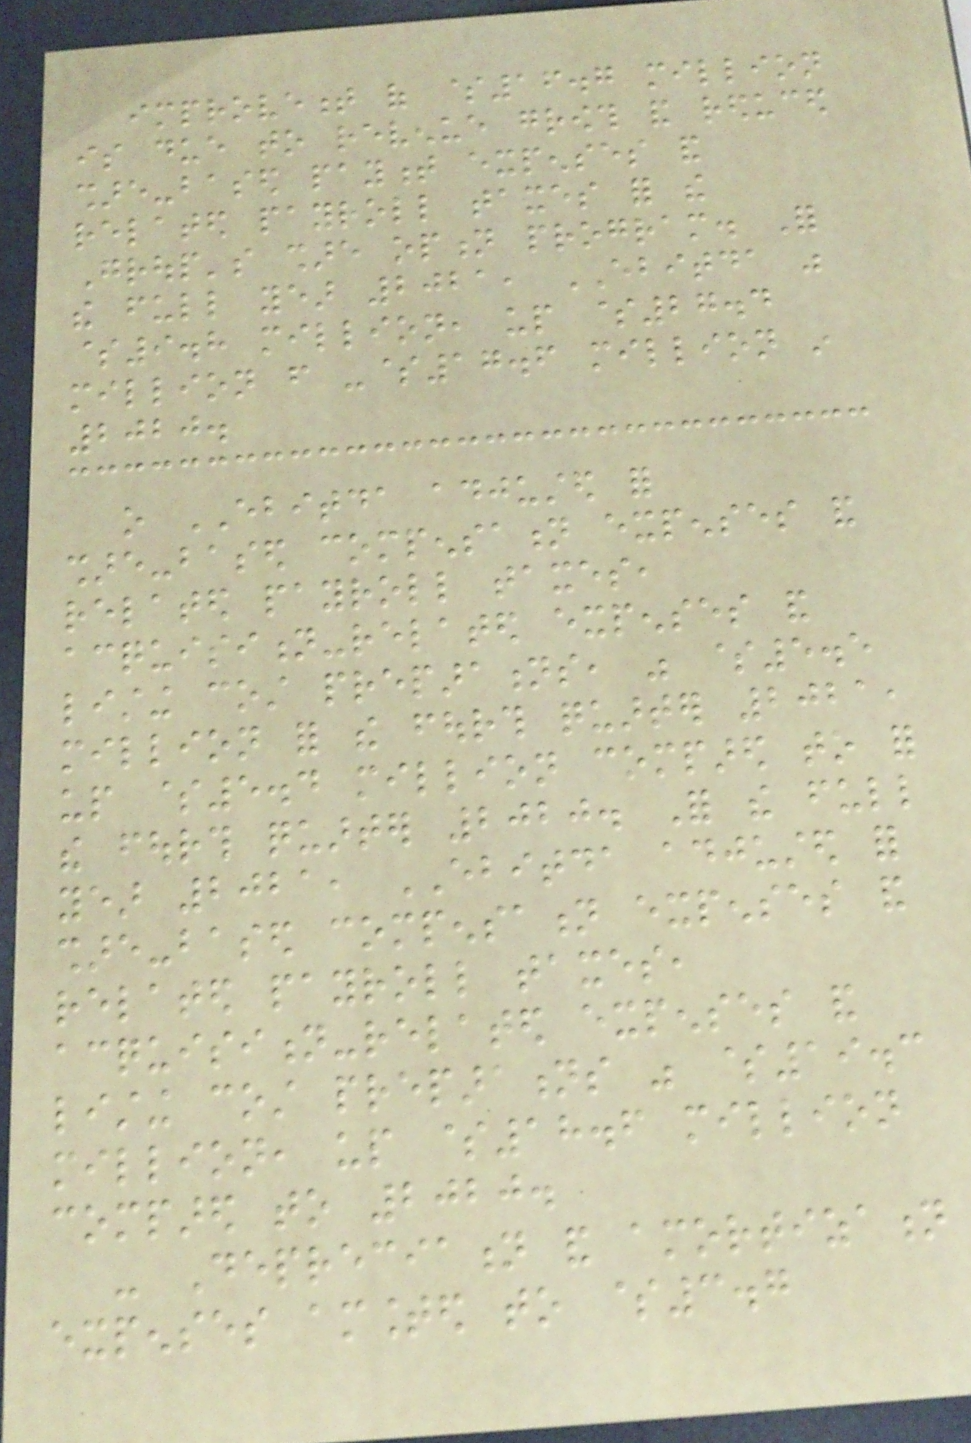improvement of $16.7 million
is due to revenue growth and reduced
share-based payment expenses and
related payroll taxes for the
Group's share option program. For
the full year 2021, EBITDA was
$9.8 million, up $27.4
million from -$17.6 million in
2020.
o EBITDA adjusted for
share-based compensation expenses and
related payroll taxes,
acquisition-related expenses and
listing cost preparations, was $5.5
million for the fourth quarter 2021,
up $5.4 million compared to for
the fourth quarter 2020. For the full
year 2021, EBITDA adjusted for
share-based compensation expenses and
related payroll taxes,
acquisition-related expenses and
listing cost preparations was $19.3
million, up $18.6 million
compared to 2020.
- Depreciation and amortization
expenses amounted to $3.7
